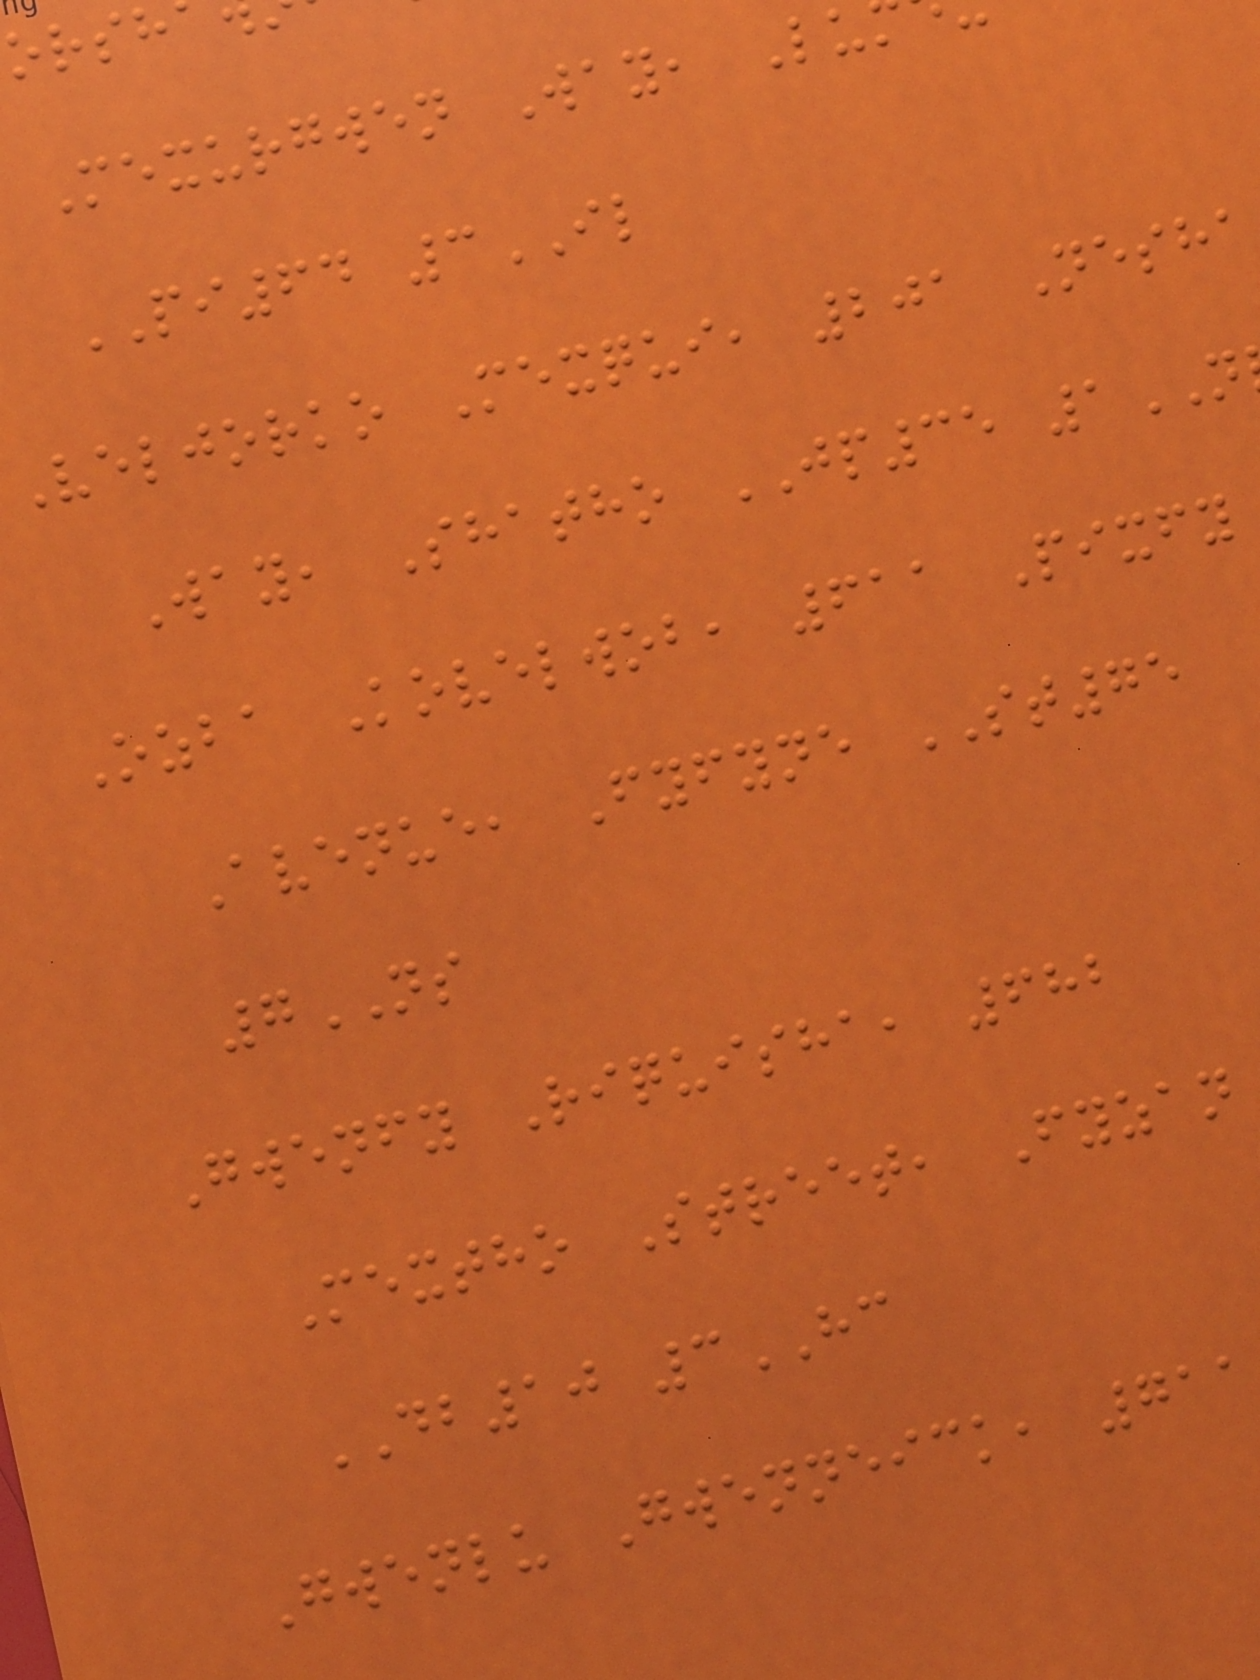Mexurgwen Way, Lu
PI64 3IL
Veljorko Mexqui, 201 Nesha
Way, Shatho JP35 1
Ozba Kovelwob, 611 Pixfy
Avenue, Fyfyne ST75
7NS
Gwenfy Riquisha, 682
Mextho Street, Fyzan
DB10 3HC
Gwenlu Gwenneick, 711
